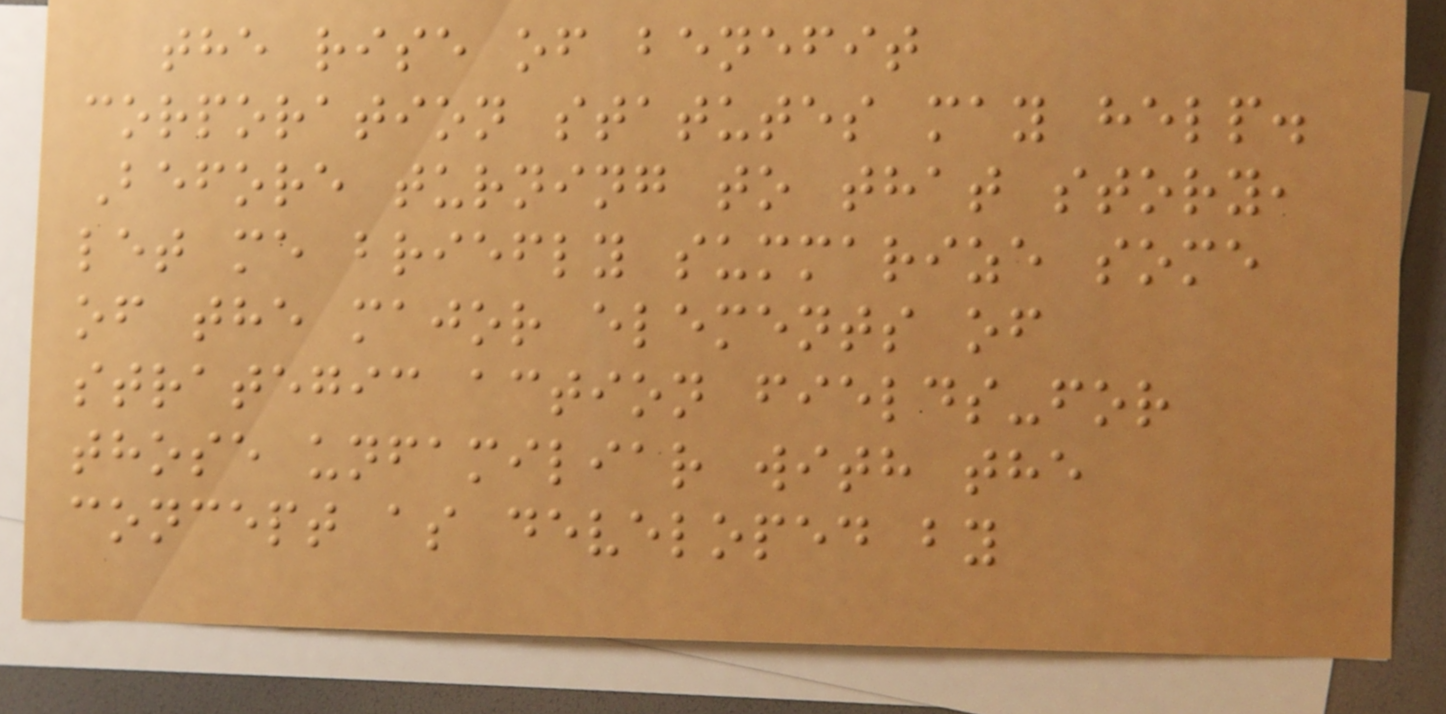the rise of benefit
corporation statutes may help.
Before turning to that story,
let me briefly summarize some
of the major elements of
strategic action fields-for
those unfamiliar with the
concept as developed by
